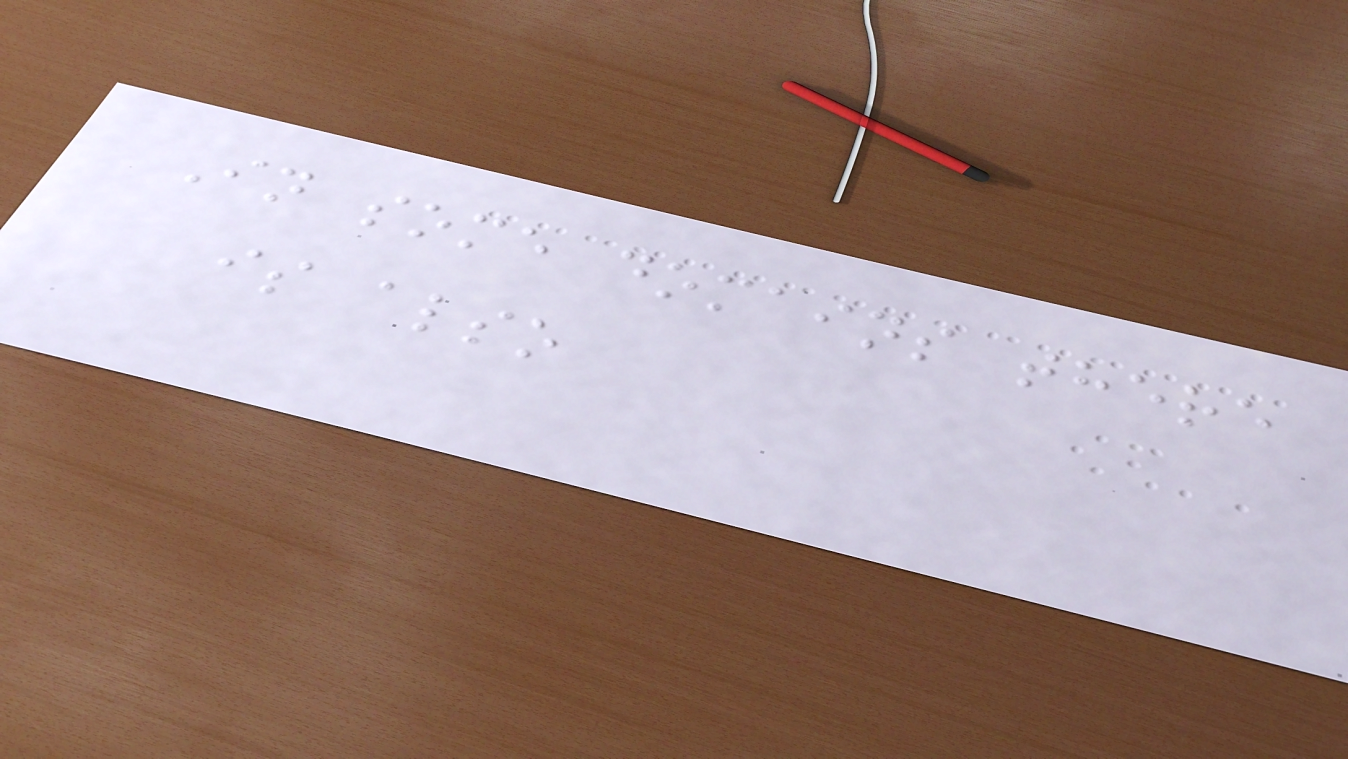In some domains there
is also
